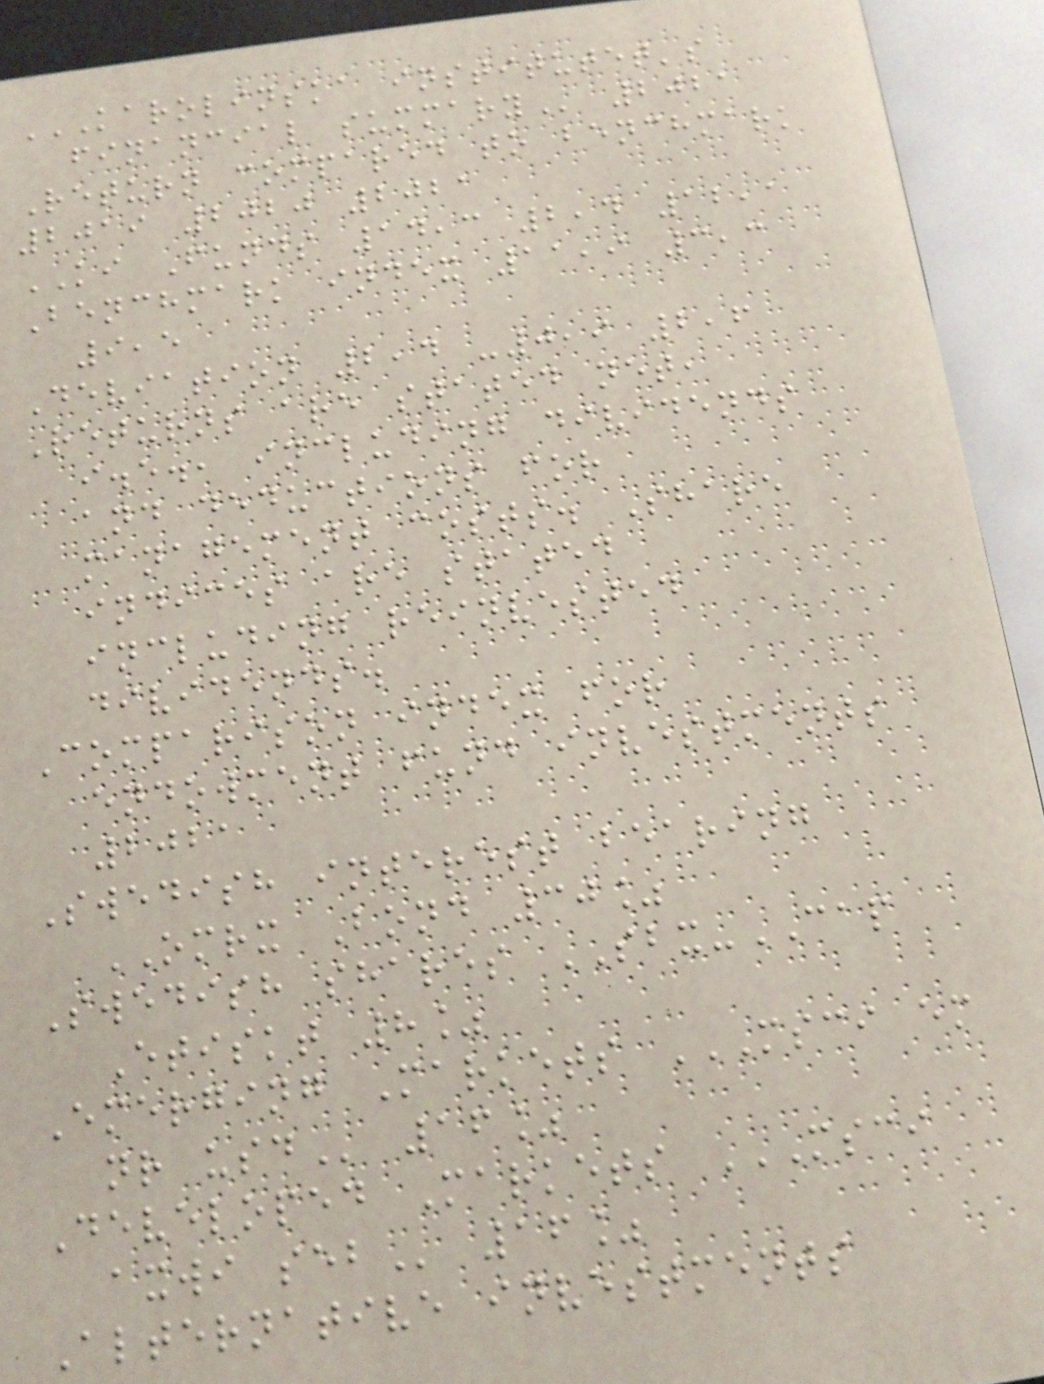KAROLINSKA INSTITUTET'S
FINANCIAL SUMMARY 2021
Return compared to benchmark
2019 2020 2021
KI Funds 14,3 2,4 12,1
Benchmark index 11,9 3,3
9,5
Deviation 2,4 -0,9 2,6
Returns are stated net,
i.e., including dividends
and deductions for
management costs. Share
indices are stated
including reinvested
dividends.
Comparison index for
endowment fund investments
2021
Swedish interest bearing
OMRX Bond 30%
Swedish shares SBX-CAP
Etiskt 8%
Emerging Markets MSCI EM
NR USD 16%
Developed Markets MSCI
AXWI SEB 16%
Alternative investments
